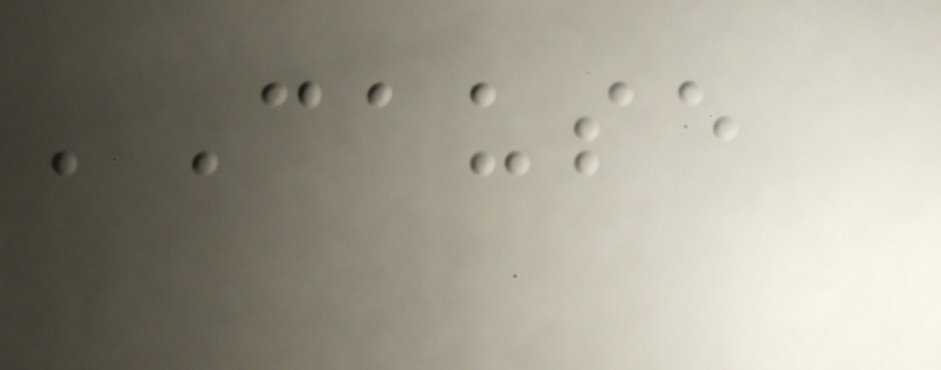'Cause
